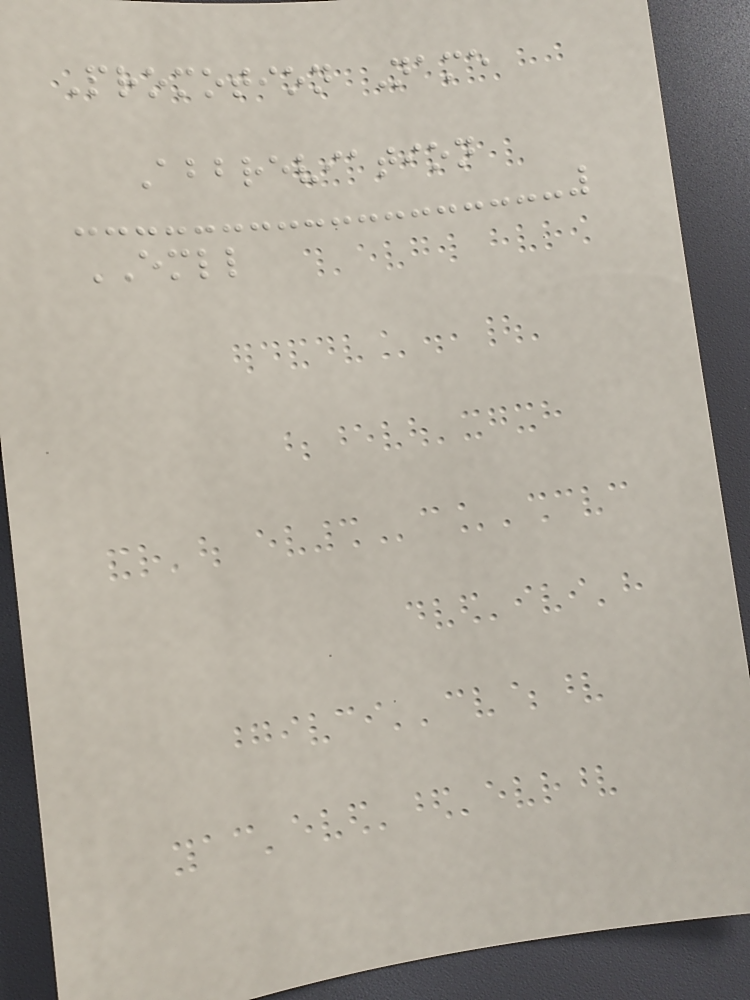Promotion Name
Abbreviation
EMLL
